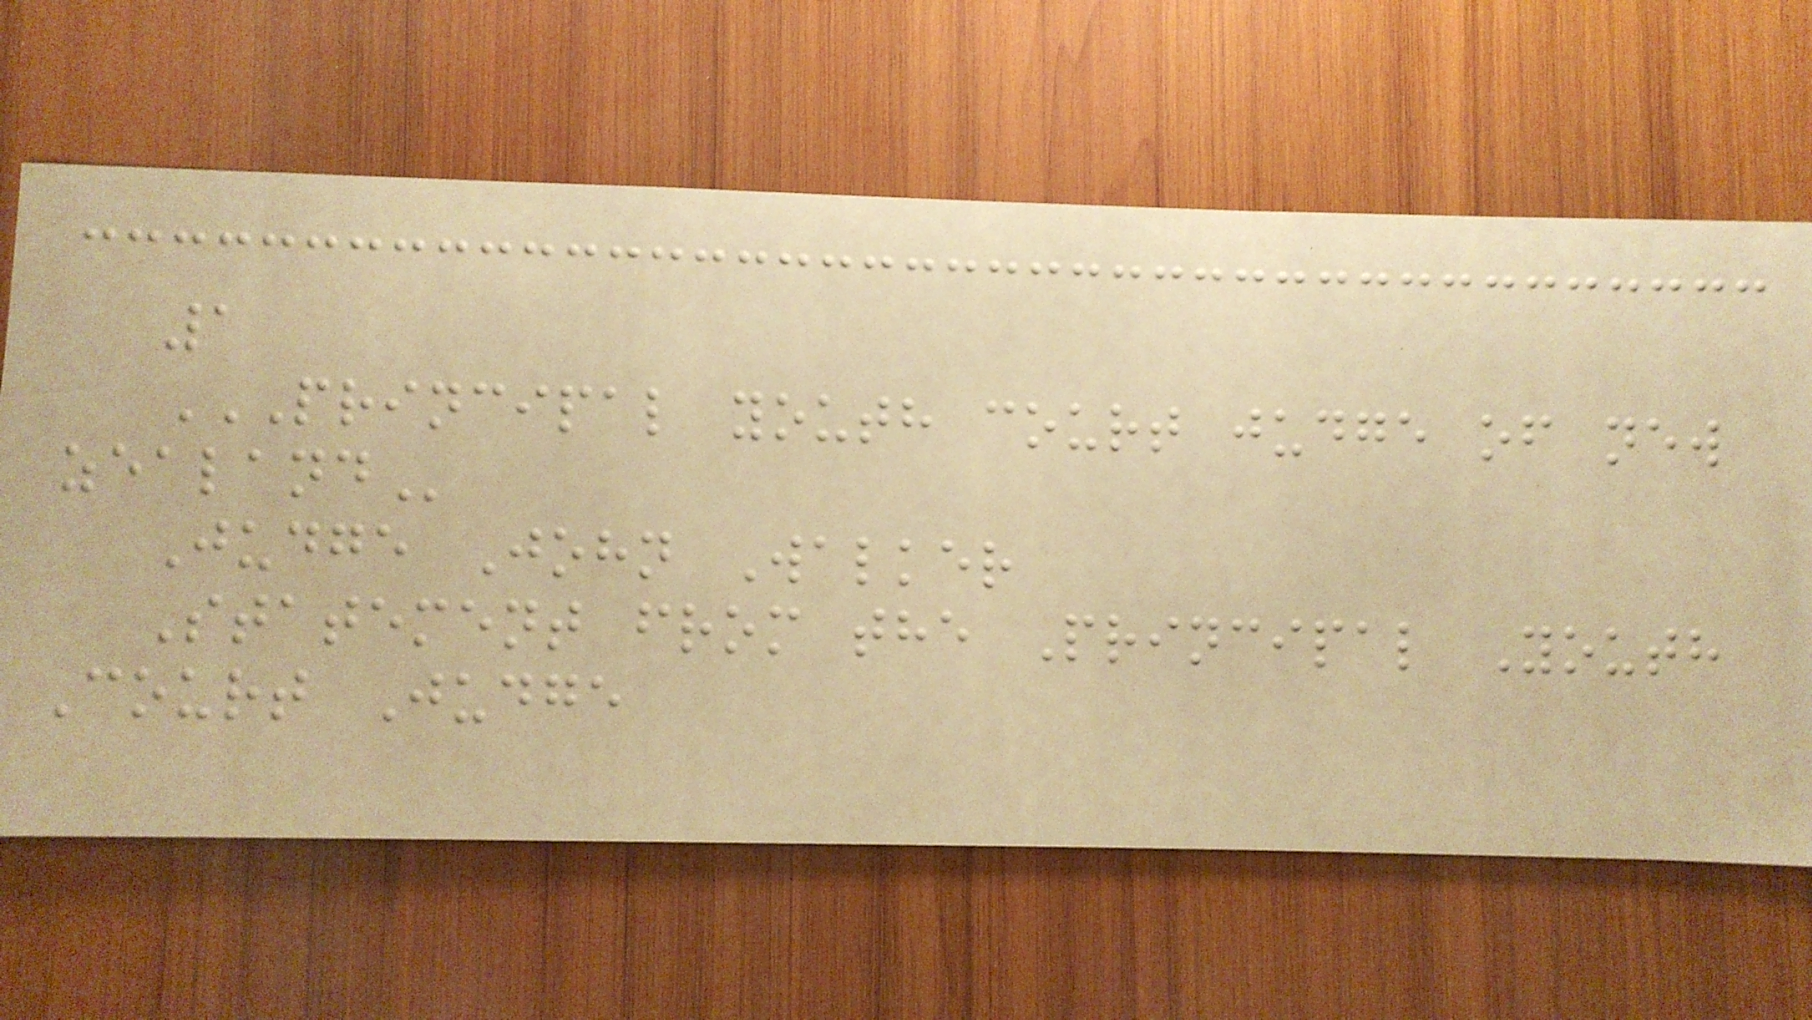1
PRINCIPAL YOUTH COURT JUDGE OF NEW
ZEALAND
Judge John Walker
Statement from the Principal Youth
Court Judge
